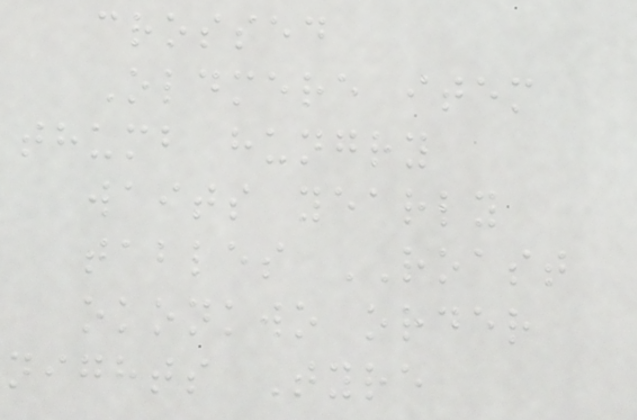crossed
Oldmere item
thumb hungry
waits yearly
tables ROAST
okonkwo order
nights Tyre
